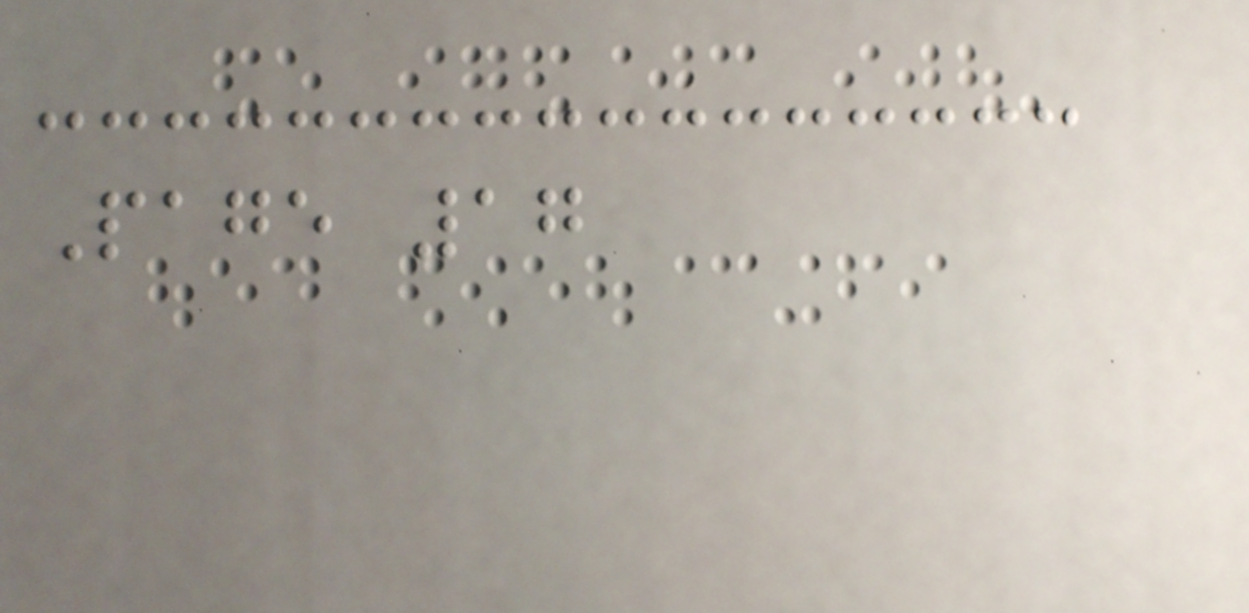Page 17
